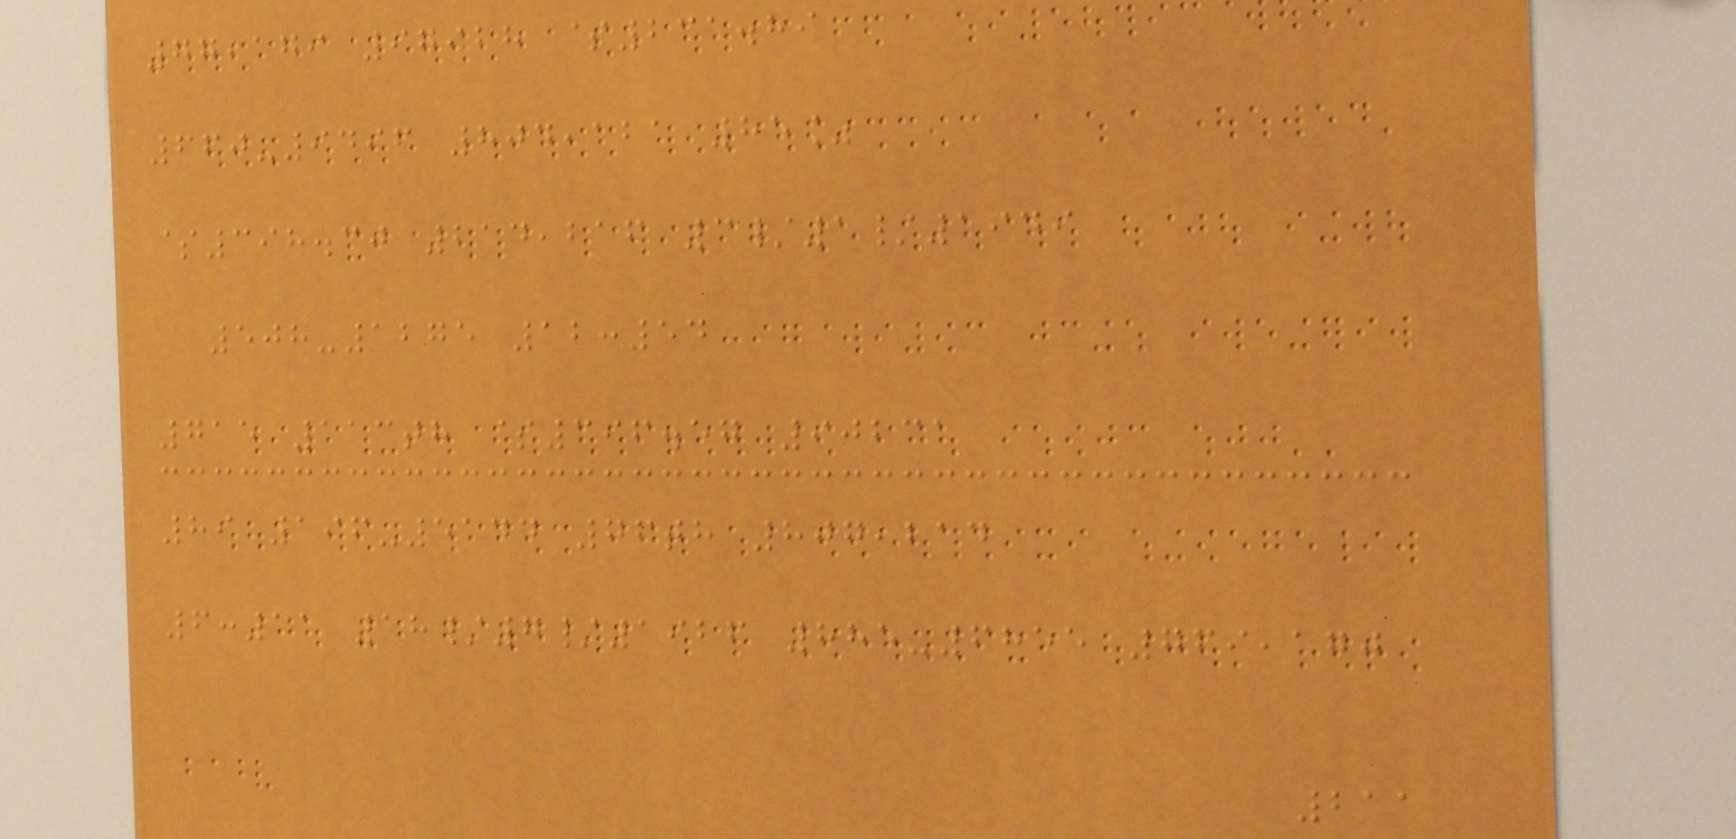77,179 97928 $231.89
660-9496 804,121 85%
$398.30 214,216 3/1/1949
508-1275 12:54
715 113th $396.57 90231
89 196-5144 76th 807,214
6:11 18/7/1926 885-6855 769,170
211
